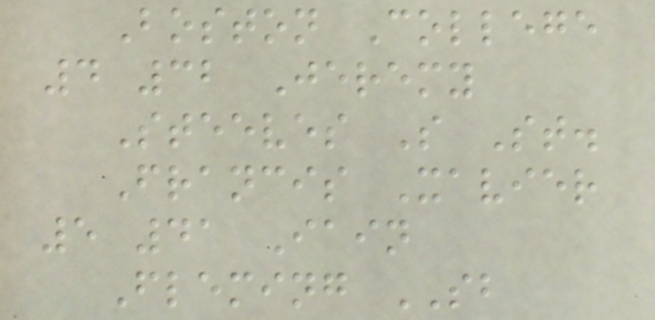Boston College
4 32 Jeremy
Steeves S St.
Francis Xavier
5 41 Iain
Fleming SB
